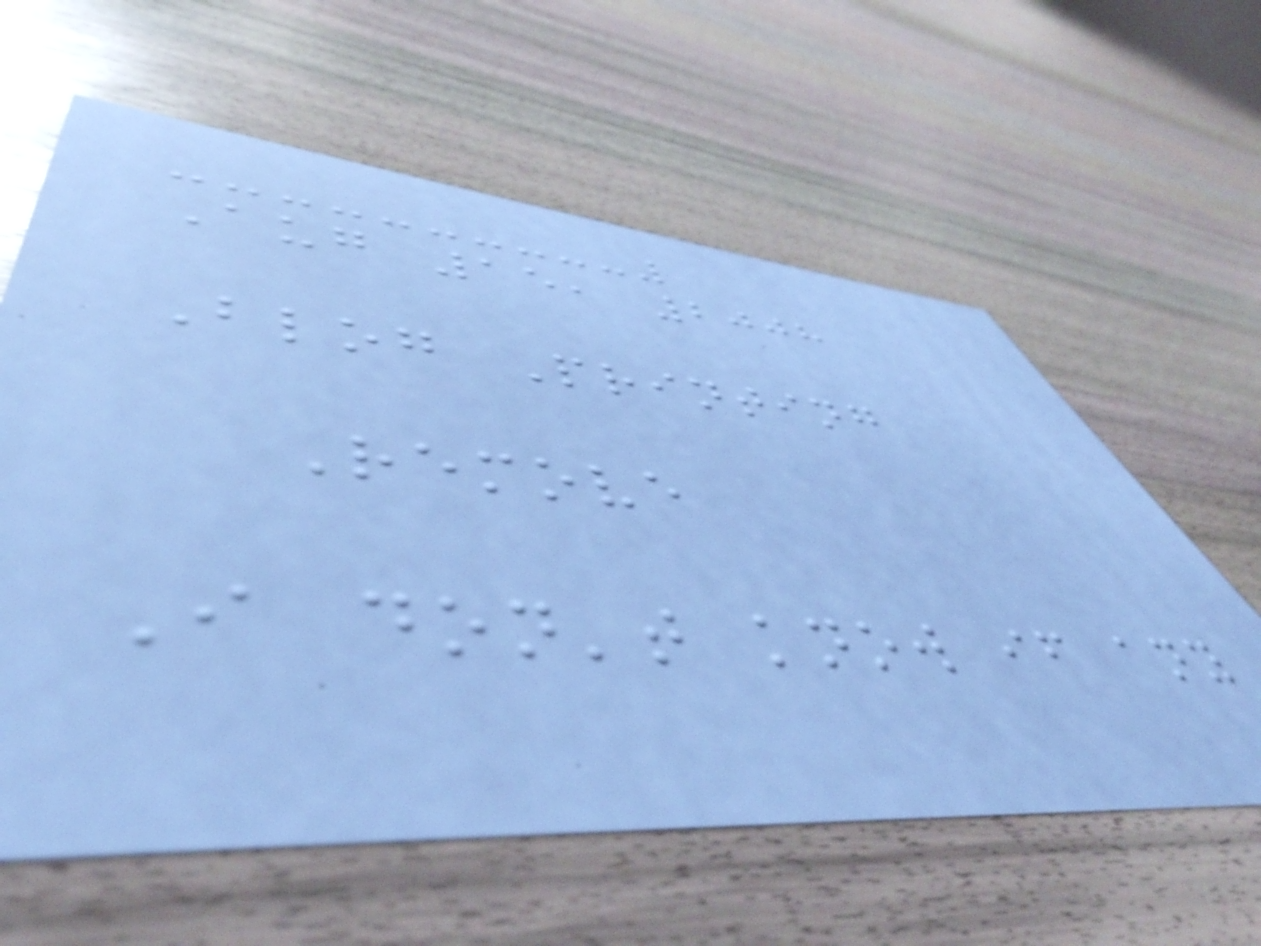Aug 15, 2008
Blog Printing
Remove
I don't know if any
